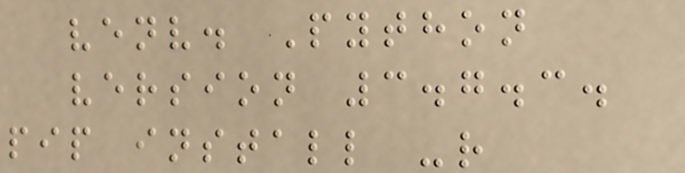venv. Python
version 3.7.3.
pip install -r
